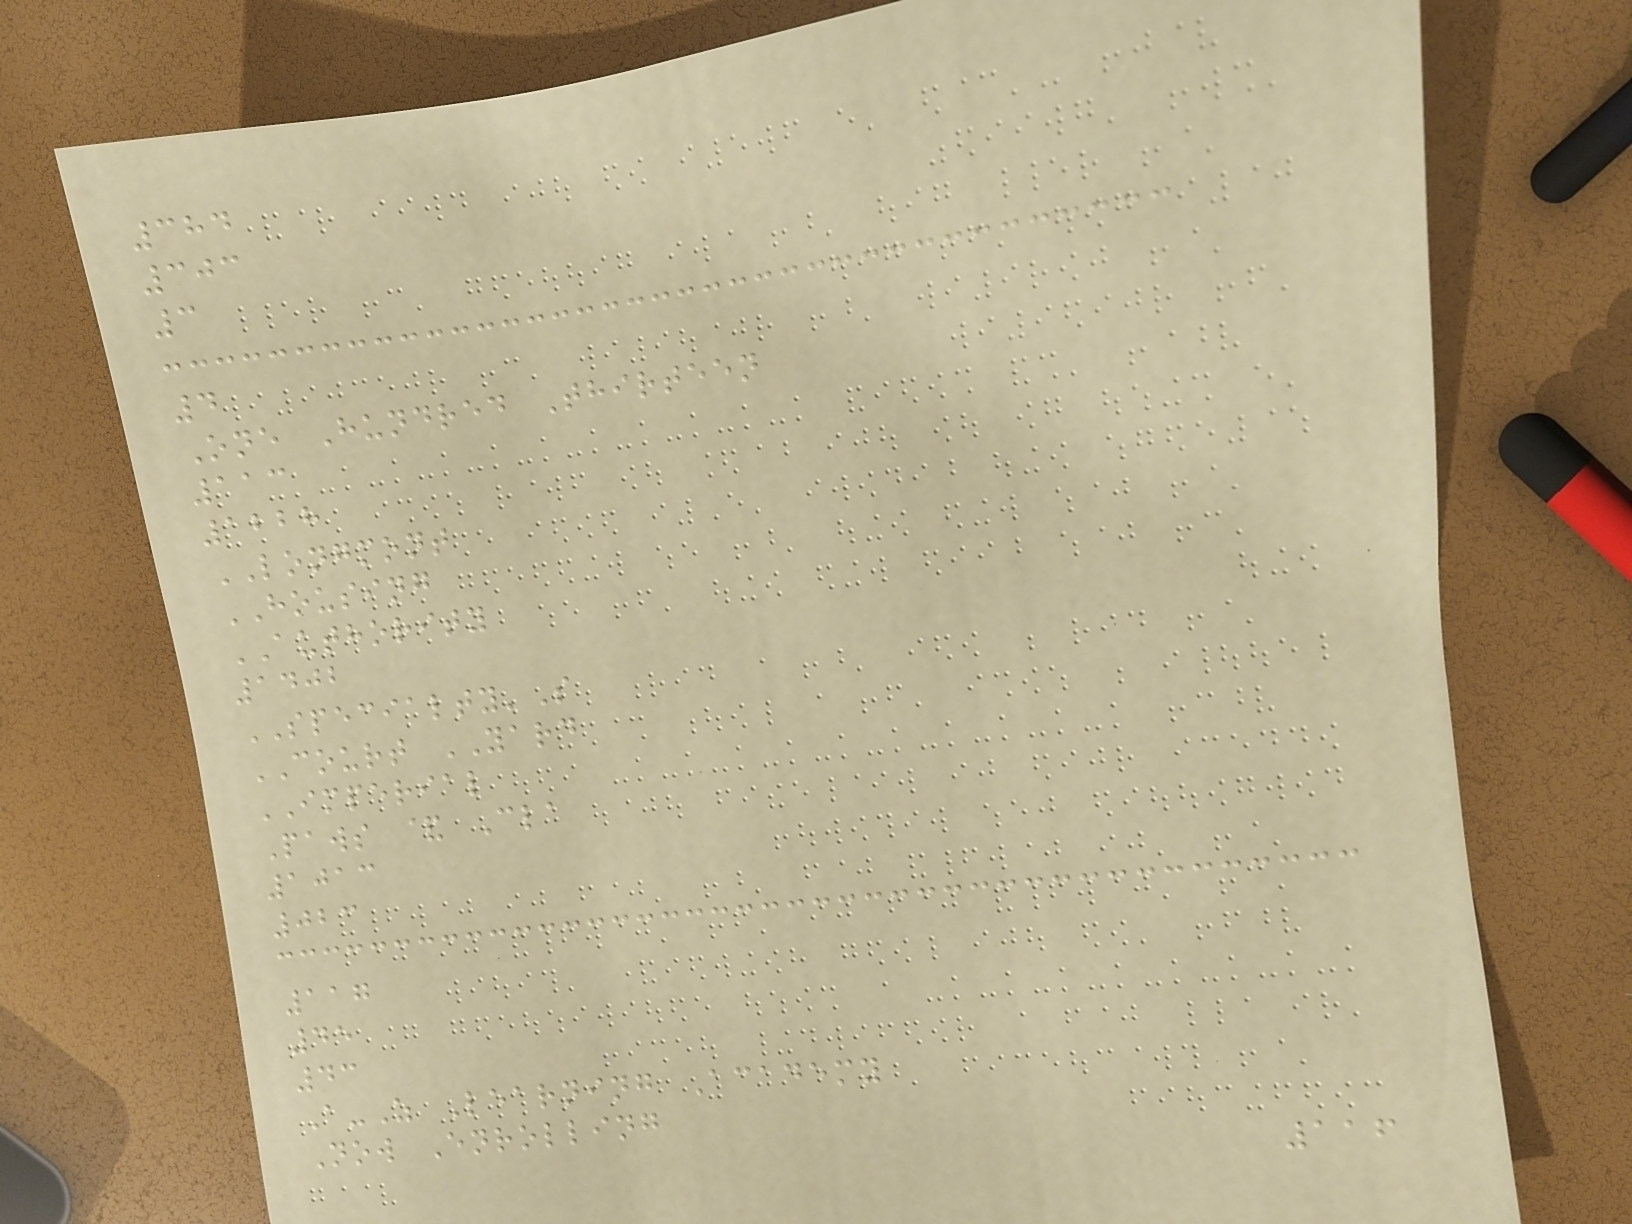384
303
3
4
One Hundred Thirteen
113
1228
LONGMONT
HOUSING
AUTHORITY
1402
SPECIALTY'S
COURT YARD
IMPERIAL
Paws & Cla
1013
023
117
45
43
A-Z Learning Academy
Now Enrolling
116
